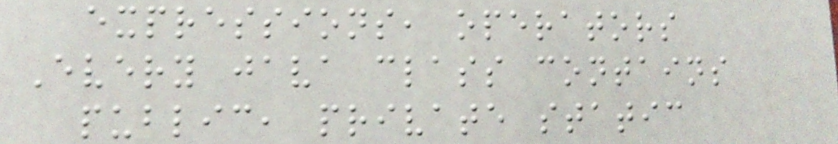expressions, operators
Every java class contains
public, private static
